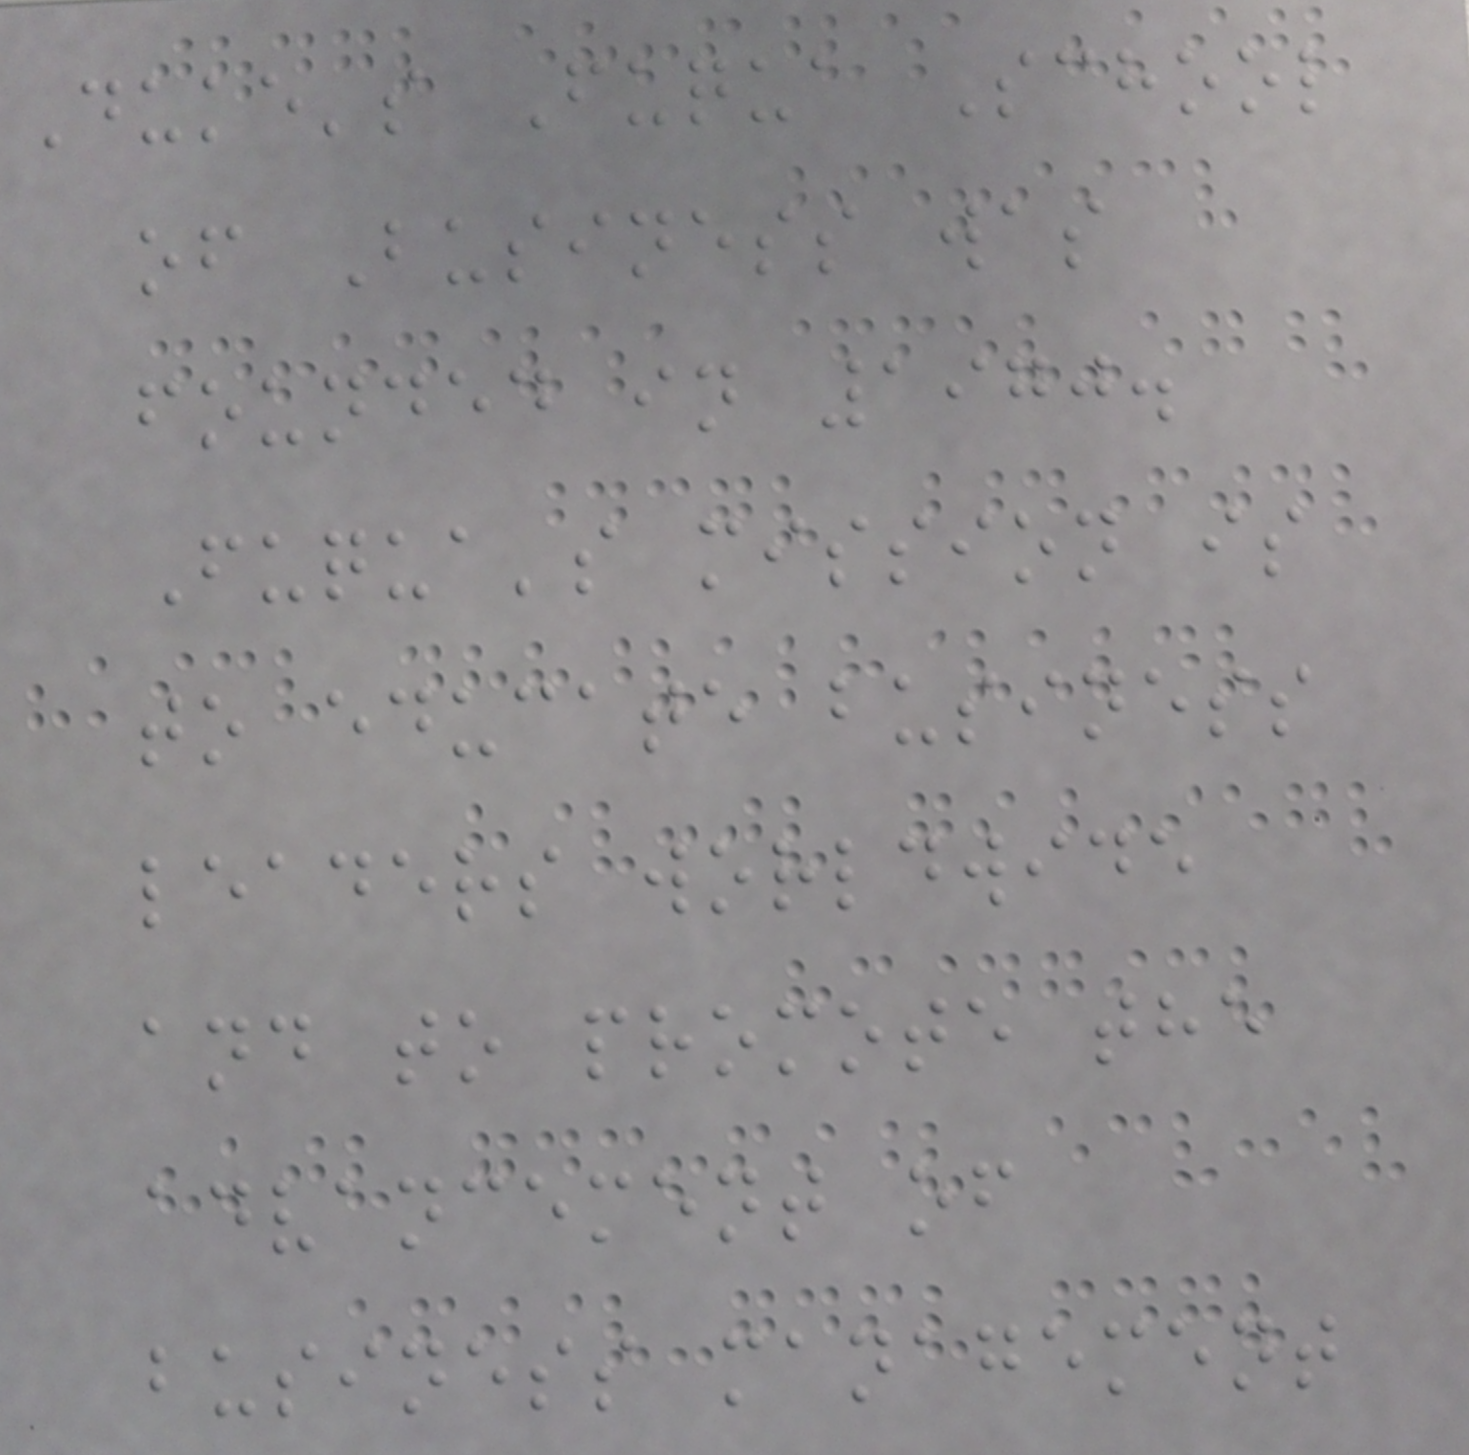Duke's Fuqua School
of Business was
founded in 1970.
Fuqua's mission is
to educate business
leaders worldwide
and to promote the
advancement of
business management
